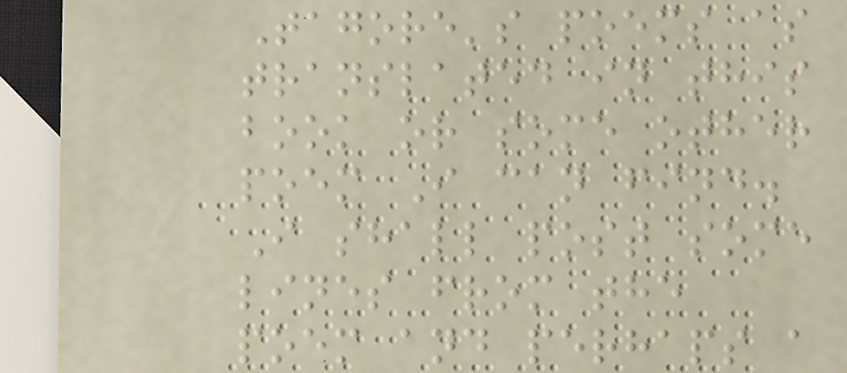Tagore's poems as
translated in this
book or some other
poem I can find.
I shall post some
lines from the
poem and perhaps a
